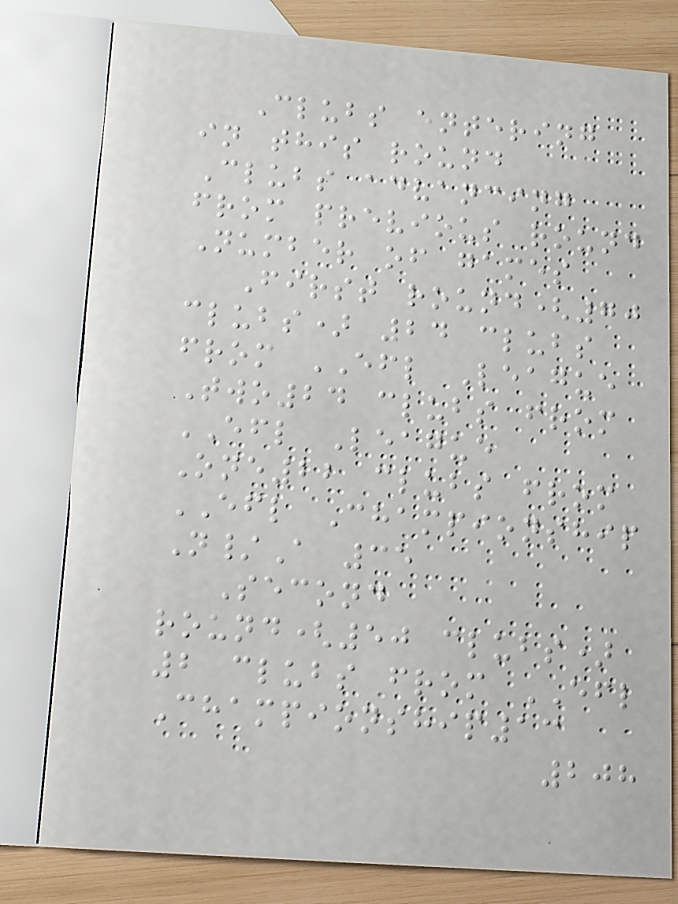Clubs entering
in this round
Clubs advancing
from previous round
Number of games
First round(70
clubs) 24 clubs
from EFL League
Two24 clubs from
EFL League
One22 clubs from
EFL Championship
N/A 35
Second
round(50 clubs)
2 clubs from EFL
Championship13
208
